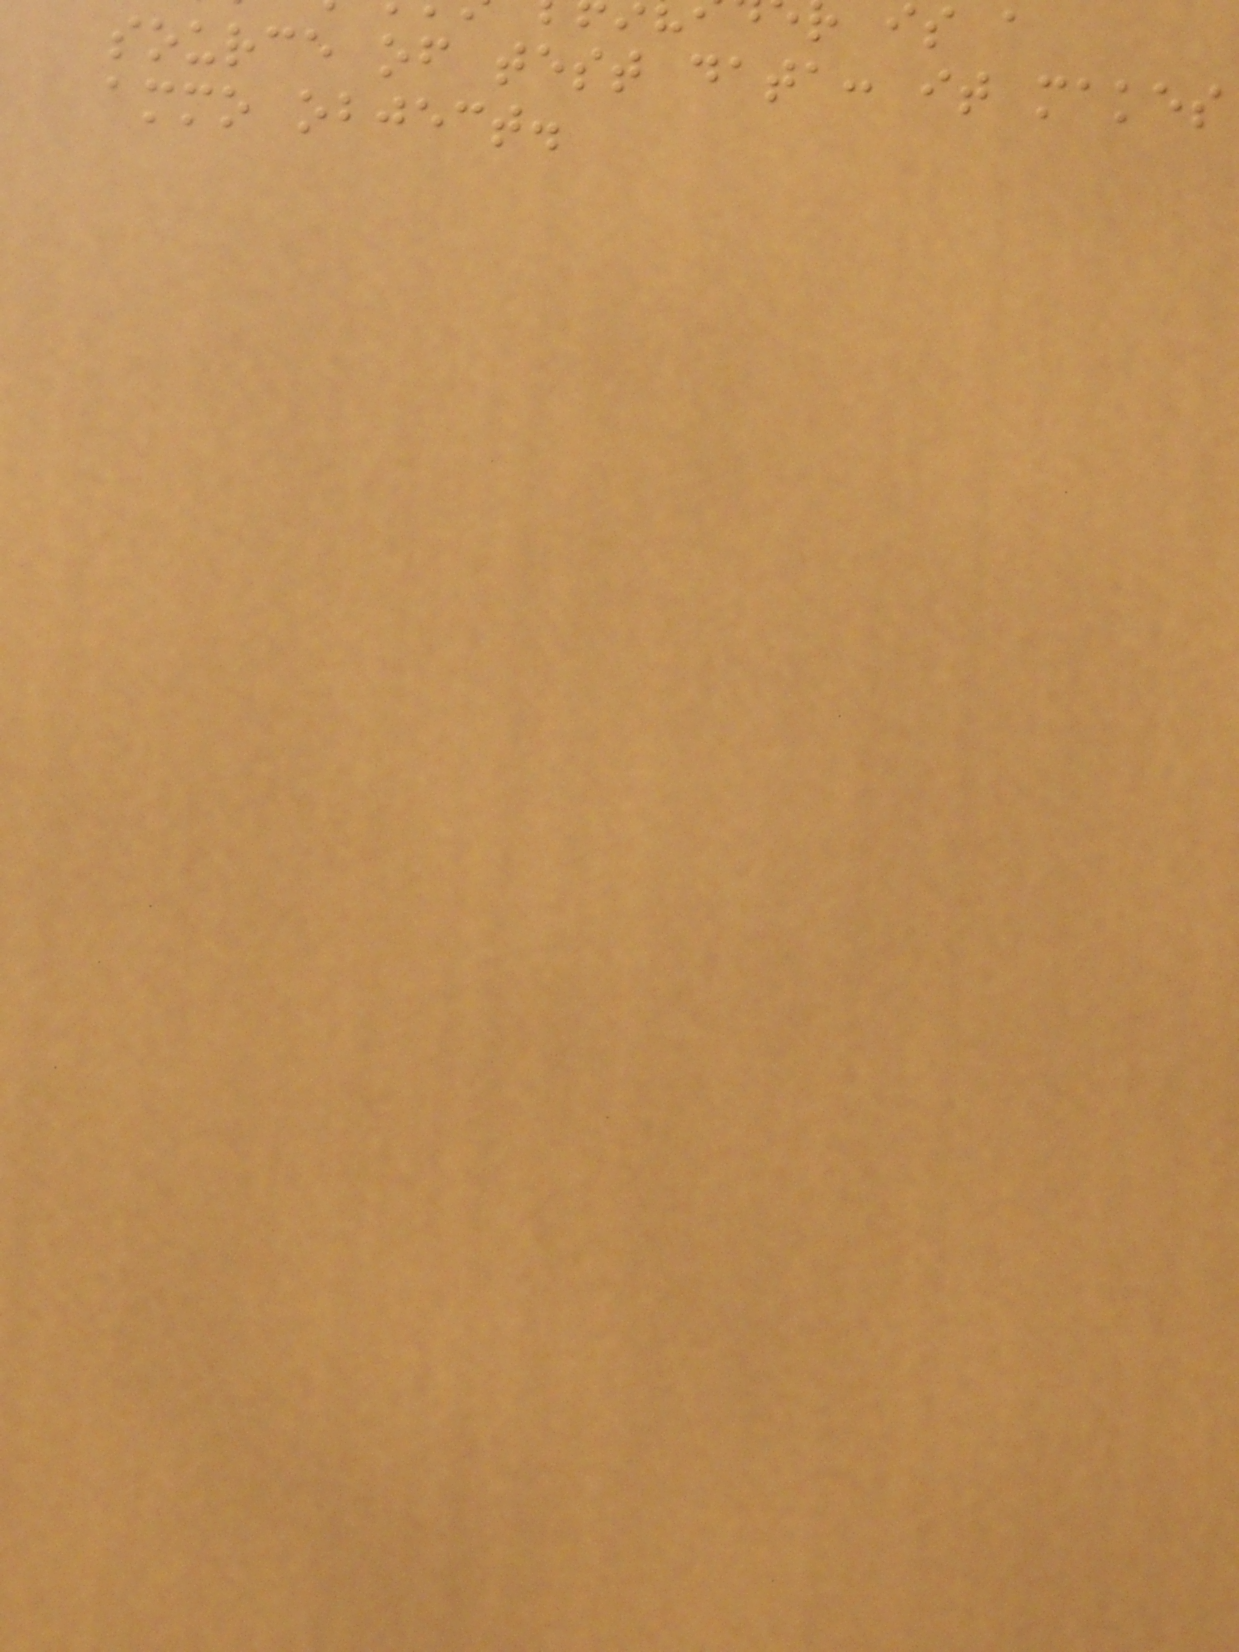source of test data: it makes
ammo object.
